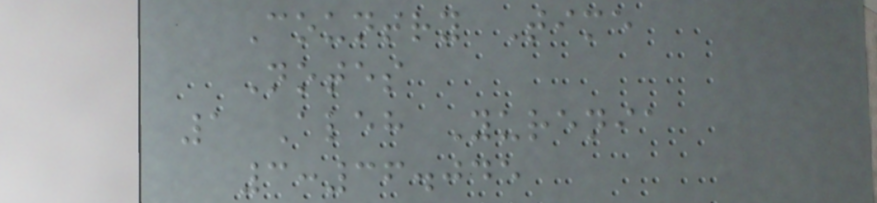Country Time
Notes
1 Aleh Yurenia
3:36.045
